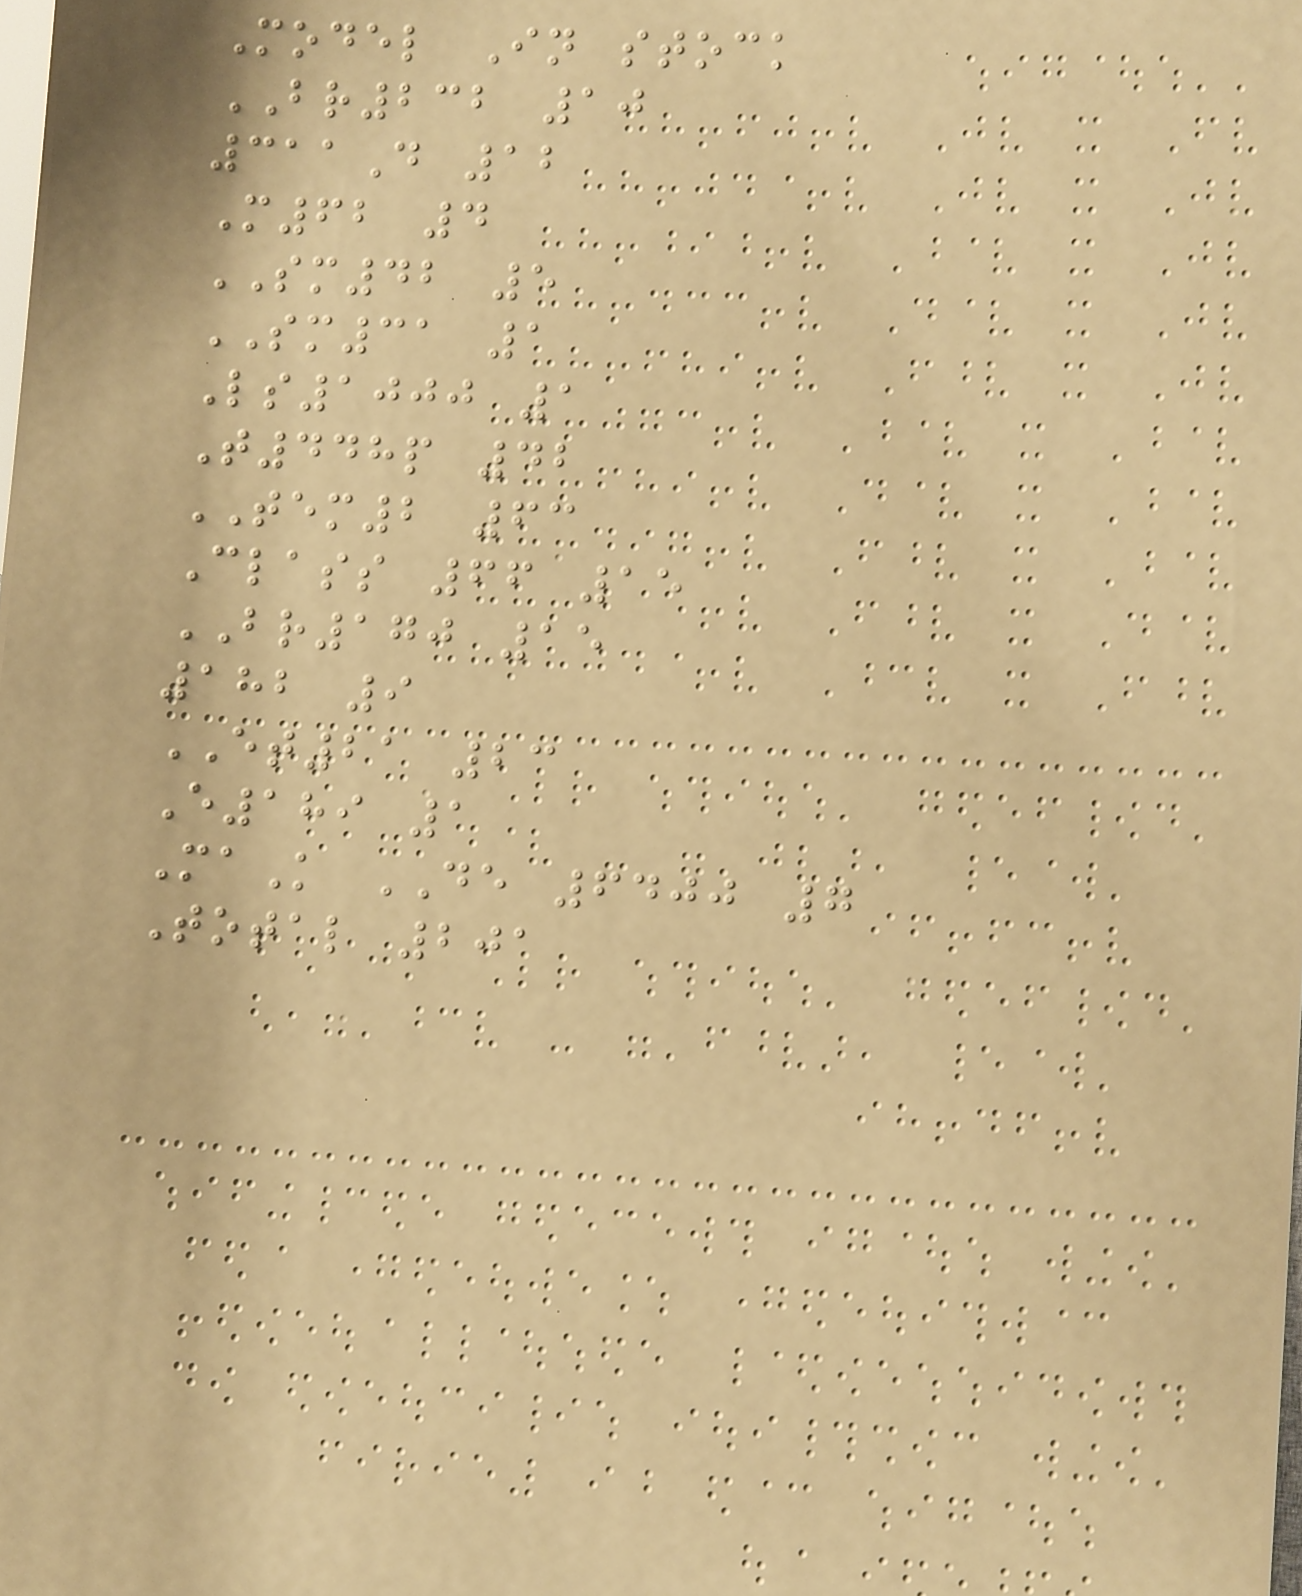Model In stock
BR232 10
311D 12
M62 4
SM42 5
SM31 1
Ls1000 1
T448p 42
TEM2 63
Class 66 15
BR170 15
182 9
ET21 23
E189 1
MaK DE 6400 7
Total 201
